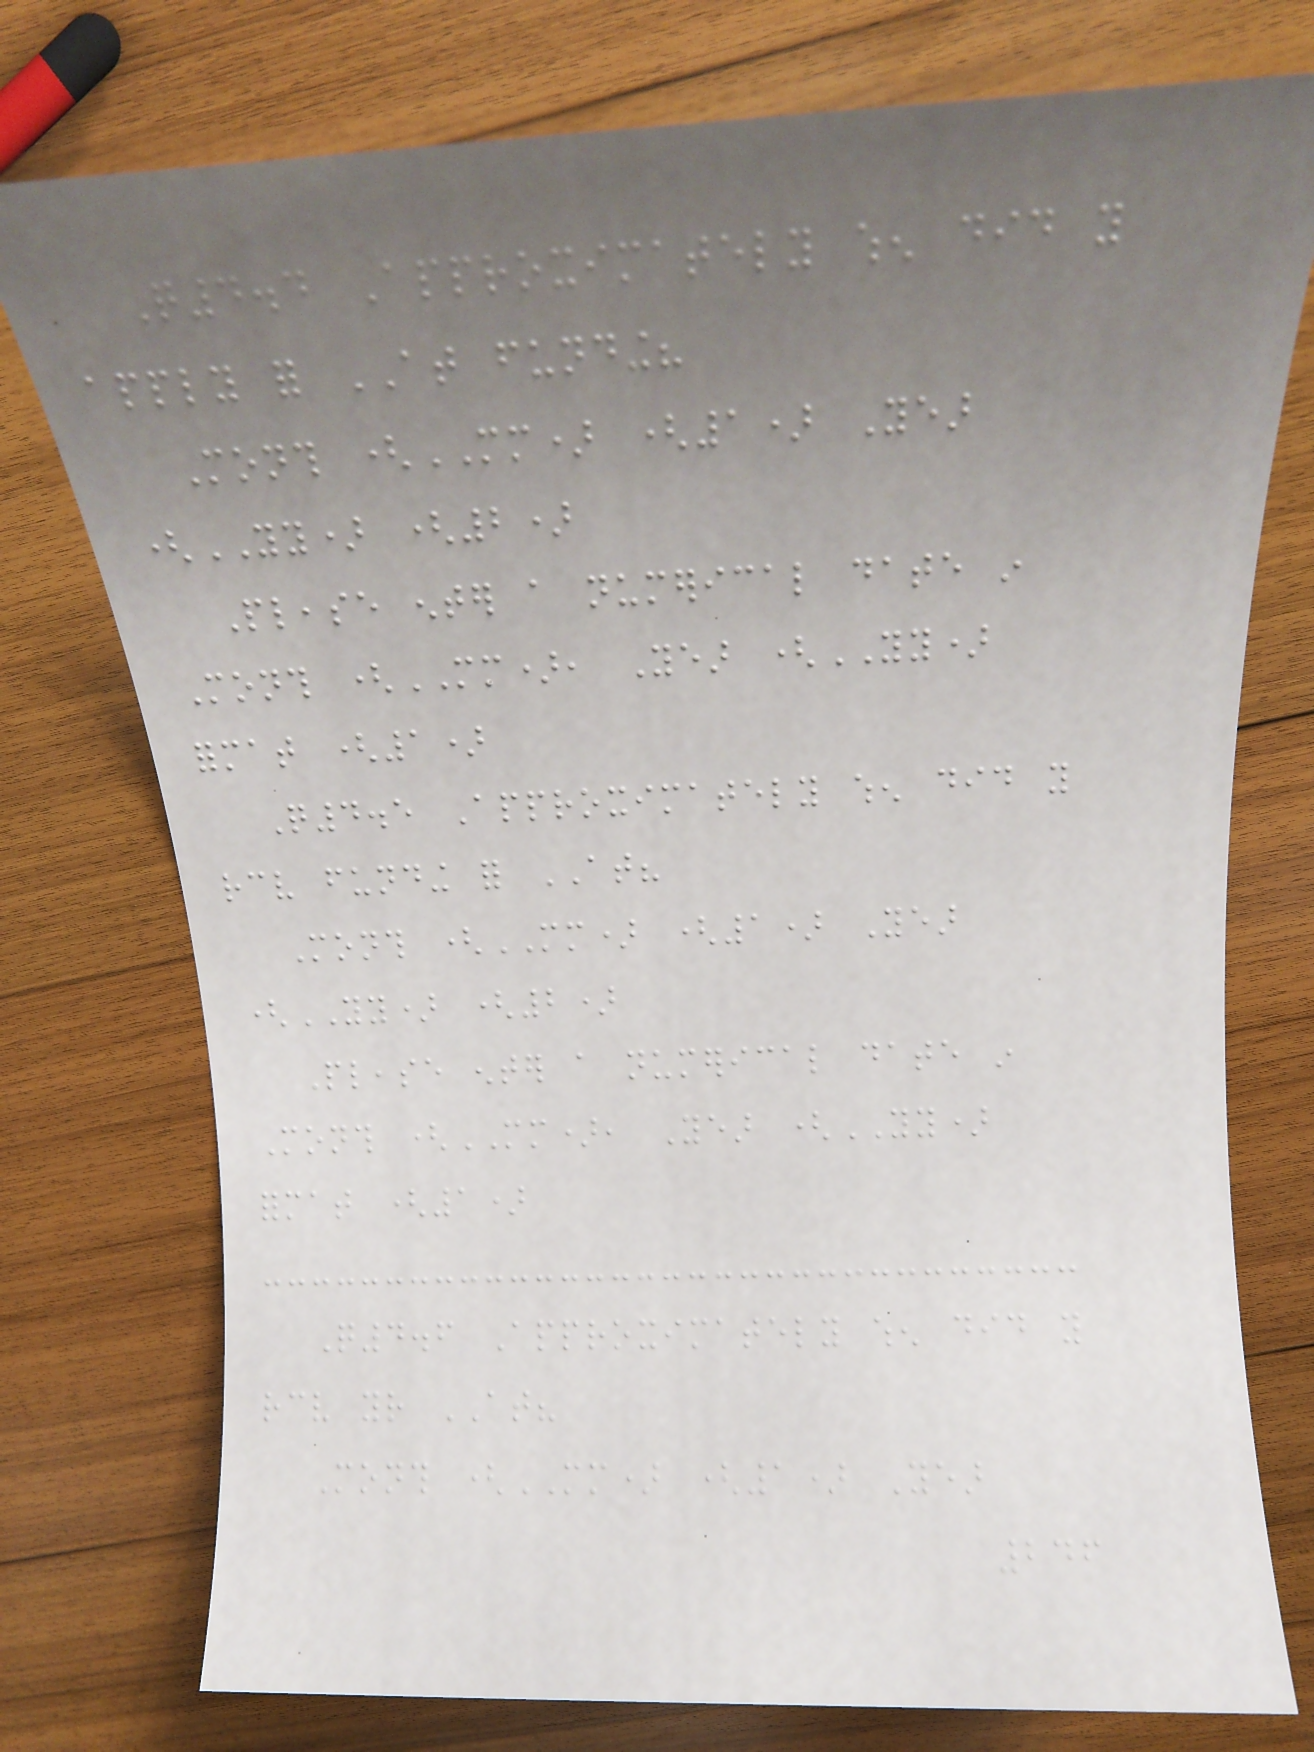Q4.4 Approximately when did you
apply for AT funding?
Month (MM) (1) Year
(YY) (2)
Please enter a numerical date in
Month (MM), Year (YY)
format (1)
Q4.5 Approximately when did you
receive funding for AT?
Month (MM) (1) Year
(YY) (2)
Please enter a numerical date in
Month (MM), Year (YY)
format (1)
Q4.6 Approximately when did you
receive your AT?
Month (MM) (1) Year
246
